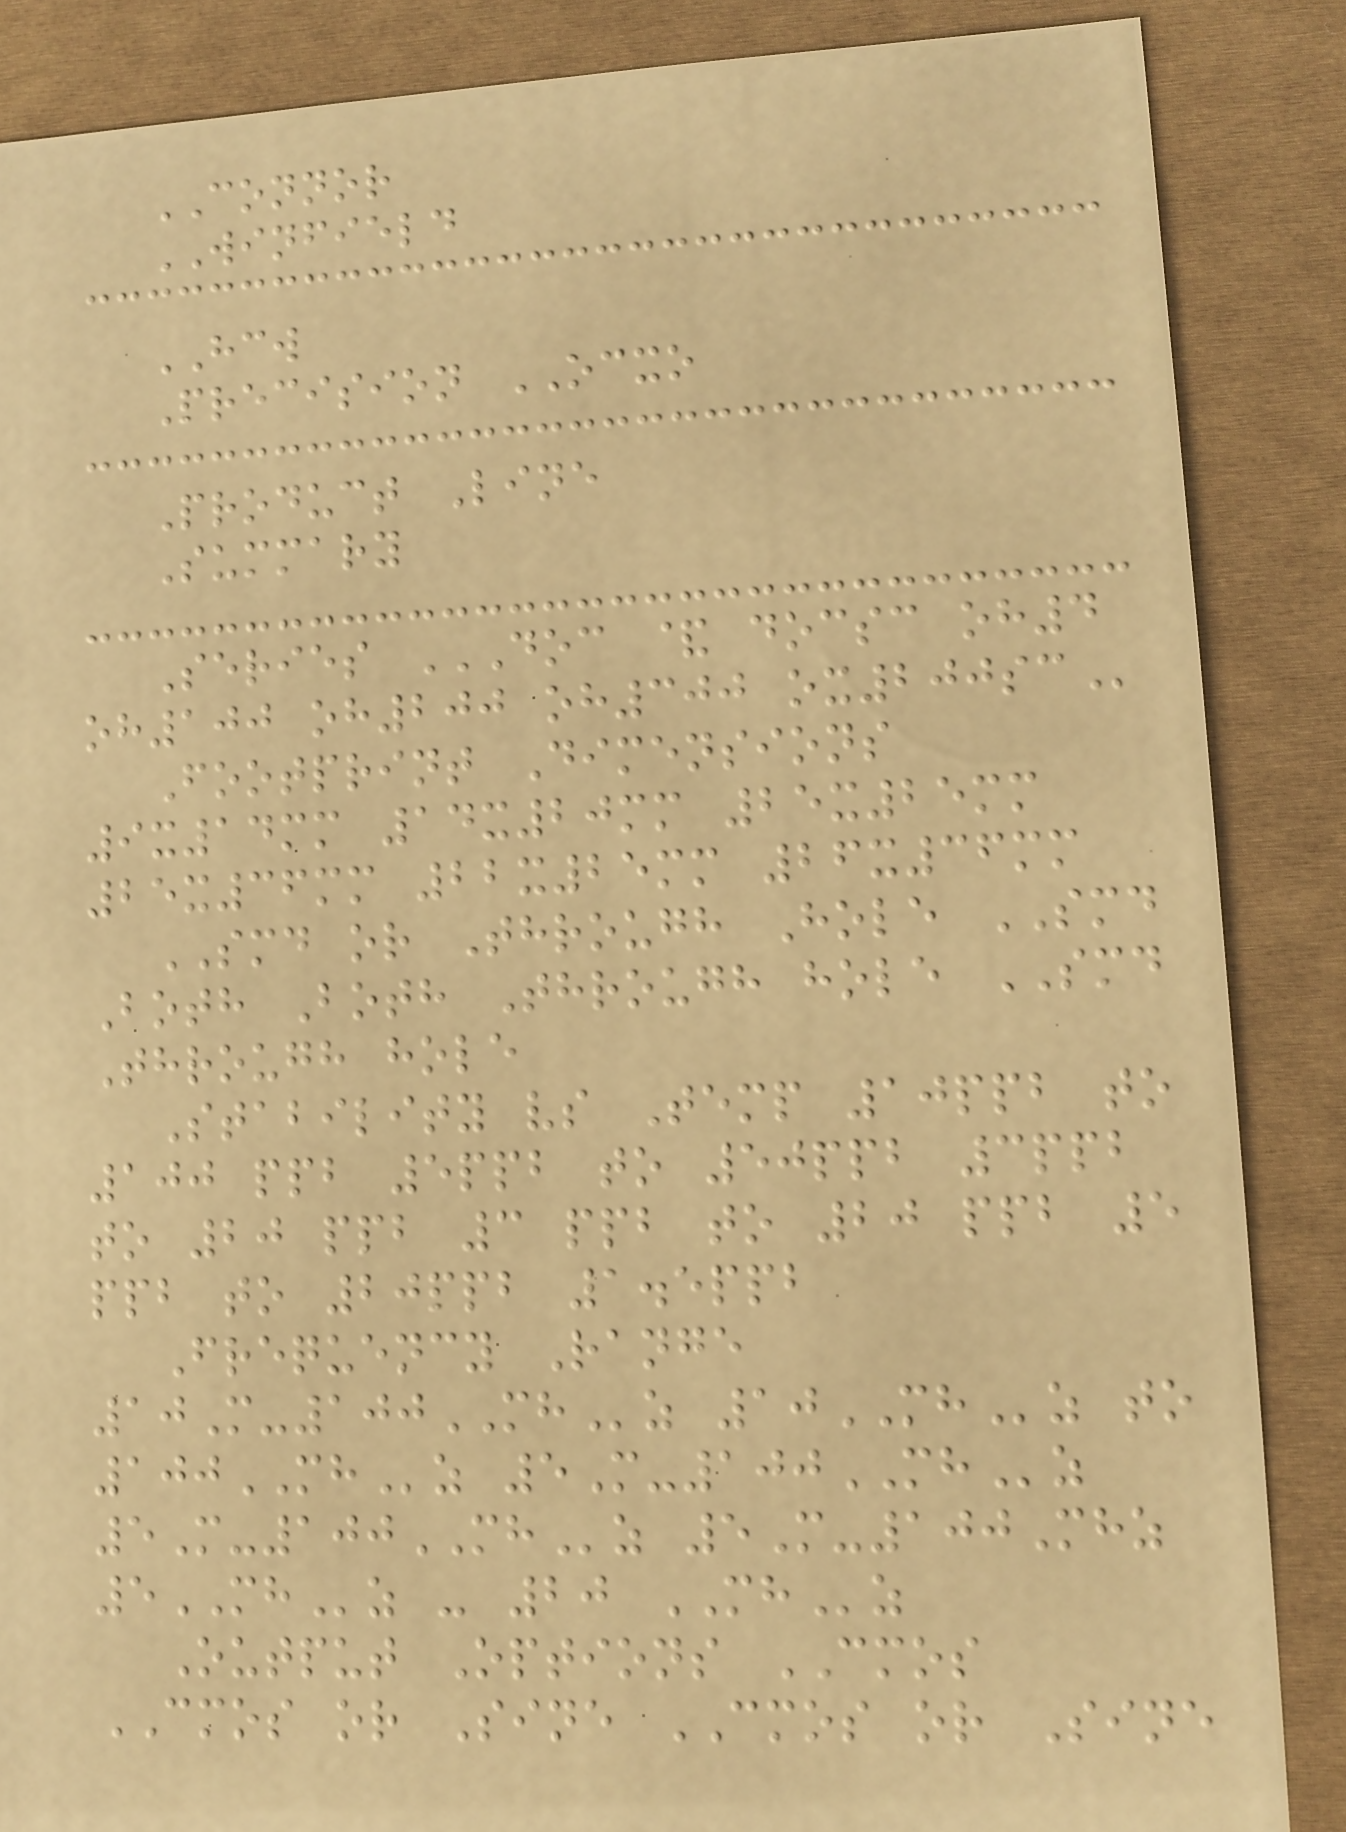CONNOR
WINFIELD
HCW
Precision OCXO
Product Line
Summary
Series DOC & DOCSC OH4
OH100 OH200 OH300 OX200SC
Footprint Dimensions
9x14mm 14x20mm 25x25mm
25x36mm 22x25mm 26x36mm
SMD or Through Hole SMD
Both Both Through hole SMD
Through hole
Stability vs Temp 10ppb to
100 ppb 5ppb to 50ppb 3ppb
to 20 ppb 3 ppb to 20 ppb 5
ppb to 20ppb 1.5ppb
Frequency Range
10M-100MHz 10MHz to
100MHz 5M-100MHz
5M-100MHz 5M-100Mhz
5MHz - 20 MHz
Output Options CMOS
CMOS or Sine CMOS or Sine
